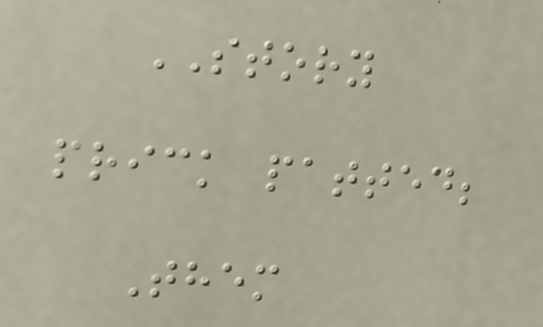STORY
prick patted;
Them
